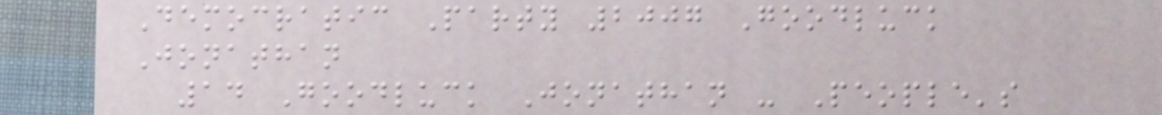Democratic Party 2007 Goodluck
Jonathan
14 Goodluck Jonathan - People's
